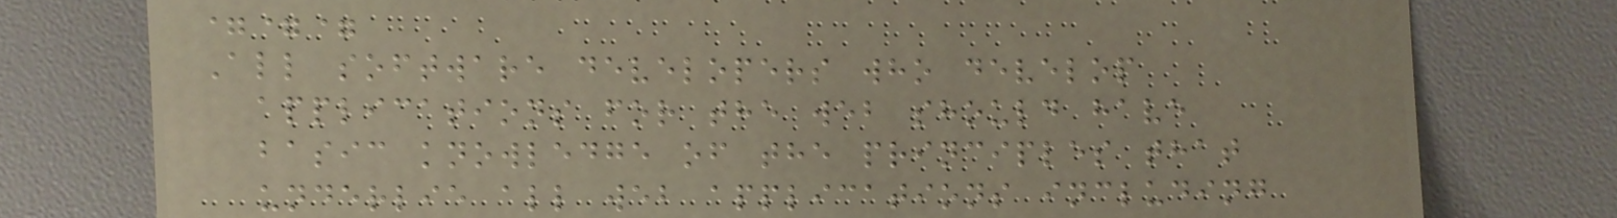===
All software developers who develop
applications for the web should have
basic knowledge of the principles that
underlie all web applications including
